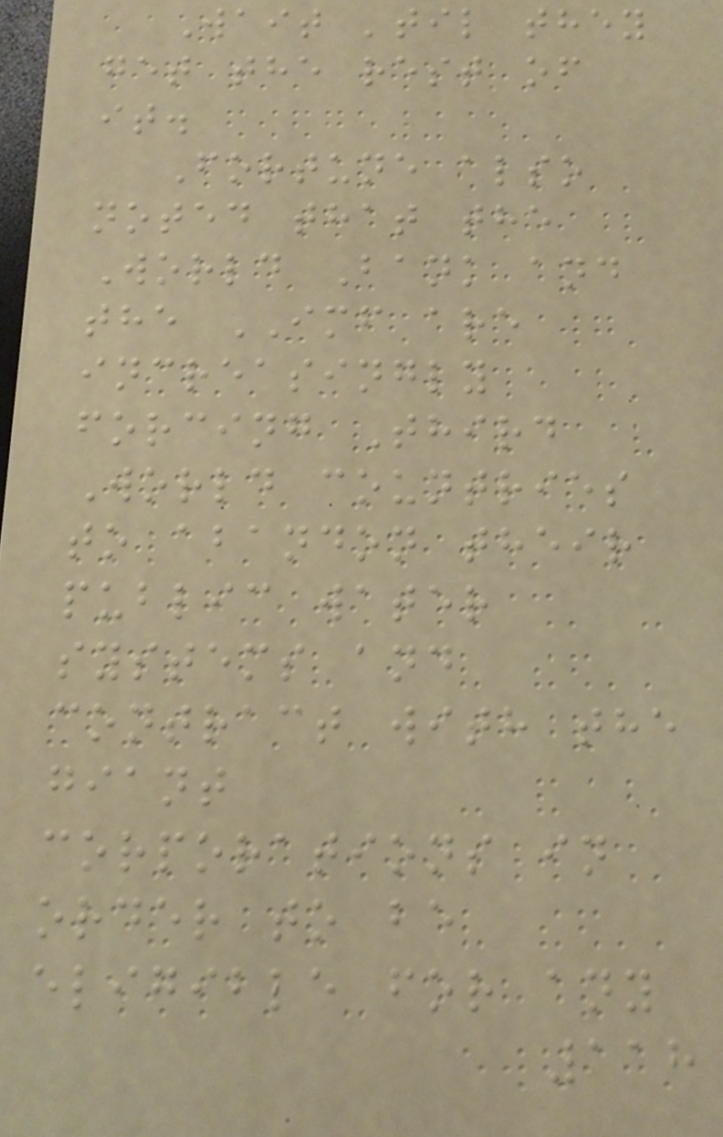Wait 'til they
get the rest of
it.
Fortune also
noted that the
World Bank and
the IMF are
increasingly
forcing Third
World countries
to abandon their
public water
systems and
contract with the
giant
corporations in
order to be
eligible for any
118
